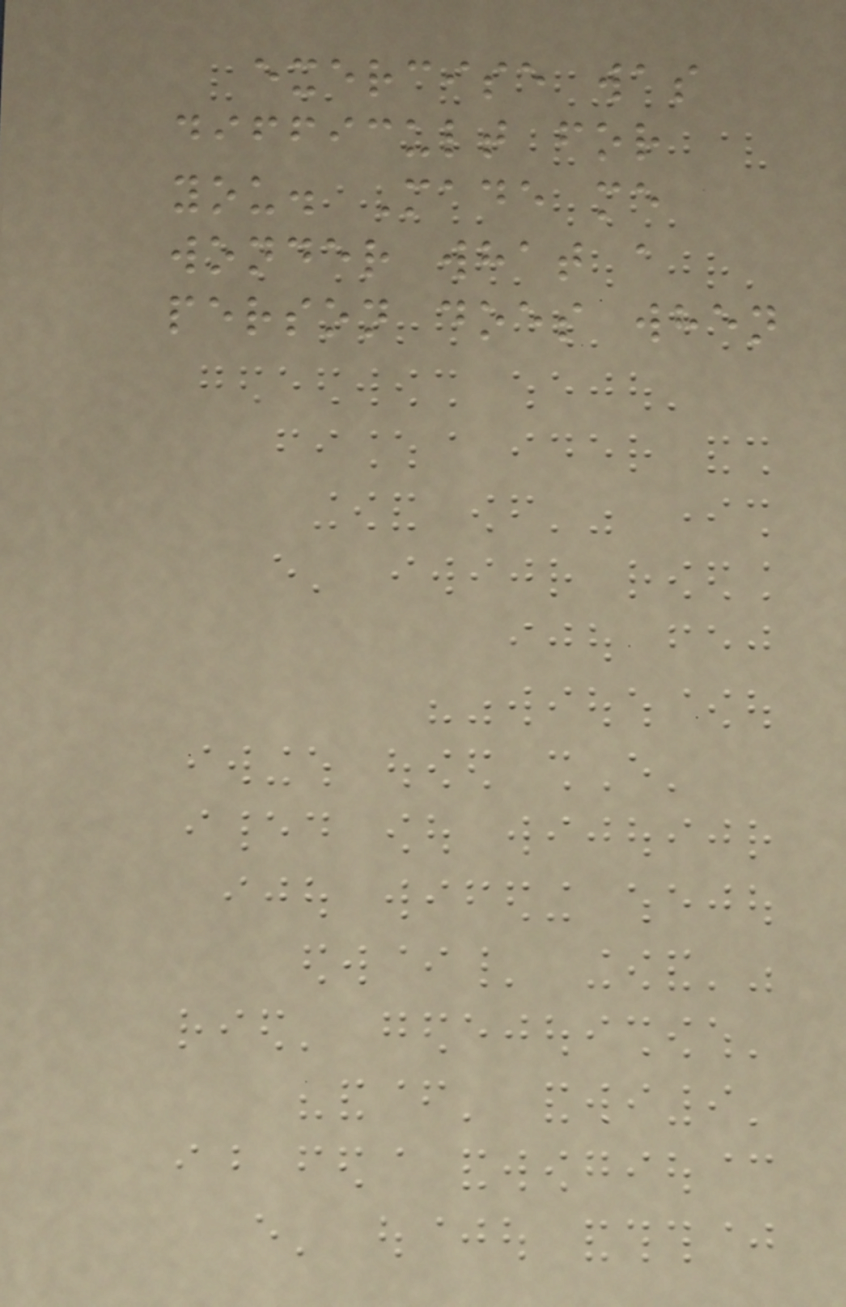exercise was
difficult for
you. Made me
wonder what a
person does when
